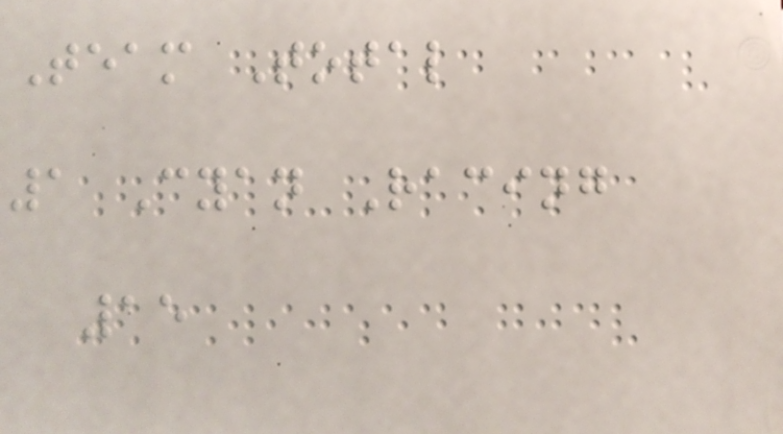Team Total
1 Cyan Racing
15
